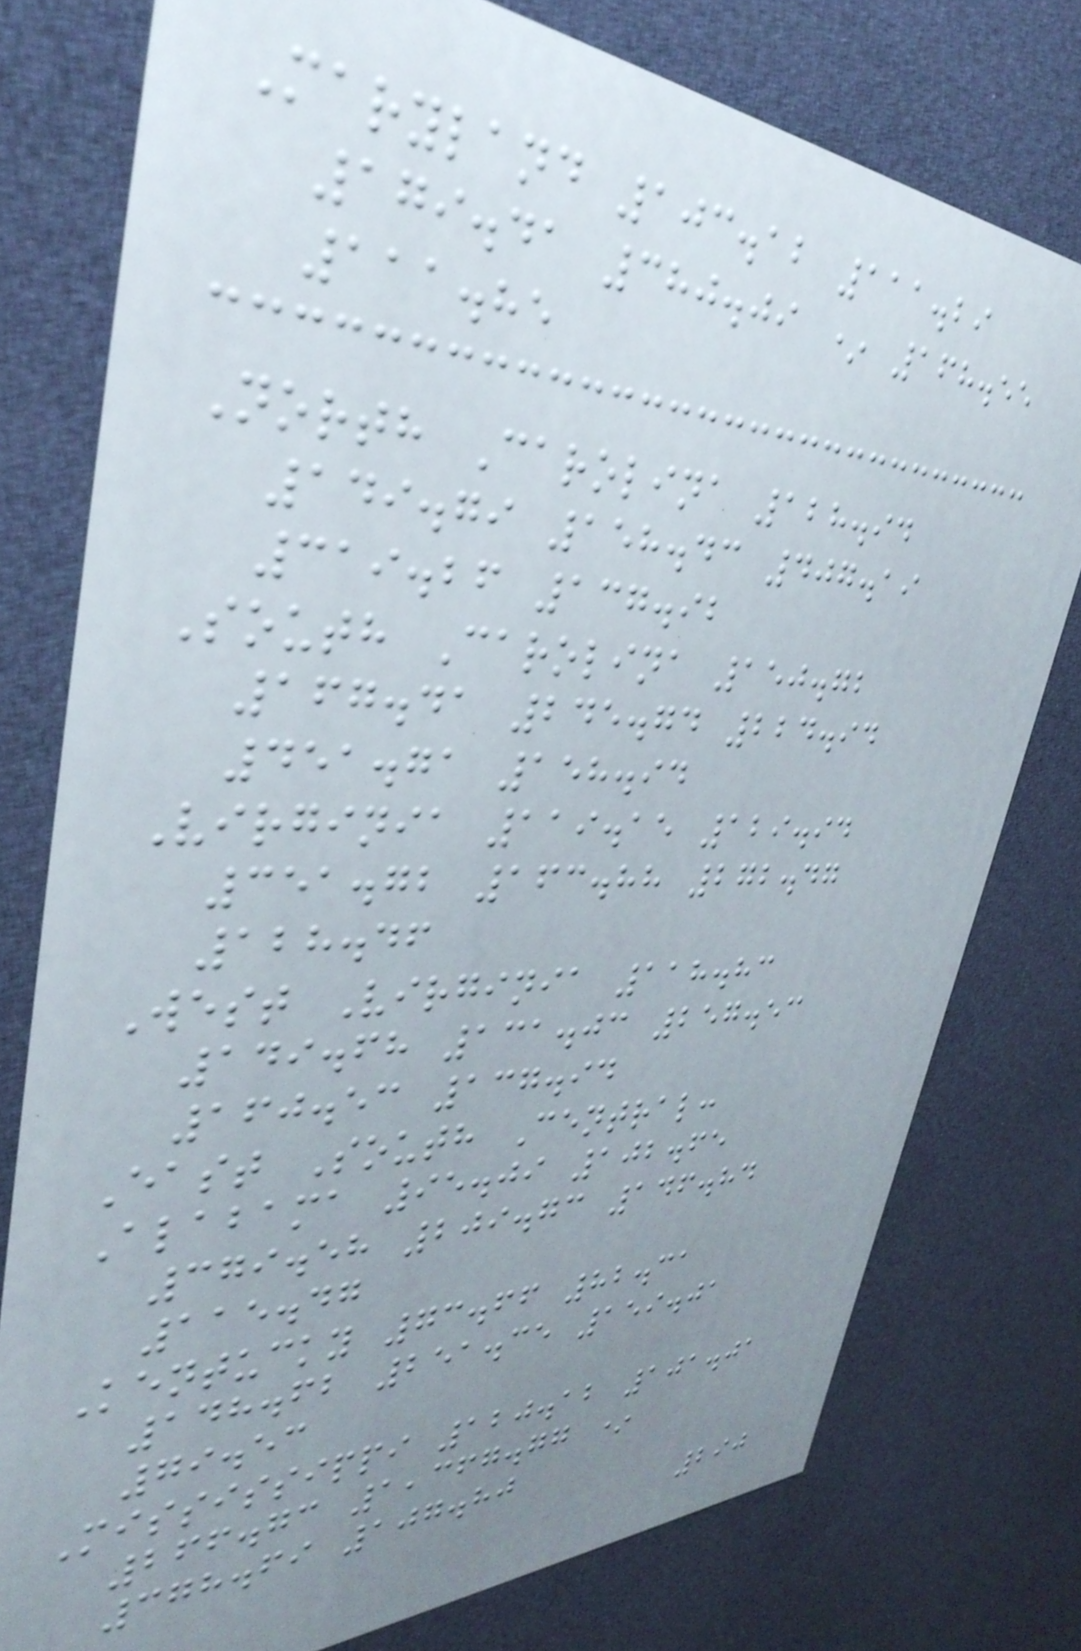Maryland 103.12 111.29
179.41 380.09 * 168.55
111.85
North Carolina 128.94
149.79 158.43 407.19
319.26 137.92
South Carolina 150.72
167.41 245.74 224.94
451.71 158.94
Virginia 119.15 129.94
351.72 163.88 272.47
128.46
West Virginia 118.83
149.68 131.03 257.53
160.53 137.94
East South Central:
Alabama 95.09 102.65
379.58 209.73 146.84
115.47
Kentucky 73.66 82.31
148.62 251.35 159.01
79.53
Mississippi 120.12 101.01
266.73 1,367.77 *
378.69 107.80
290
